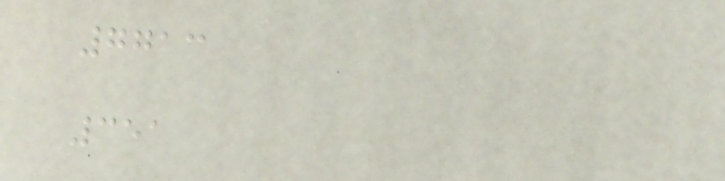7713
351
